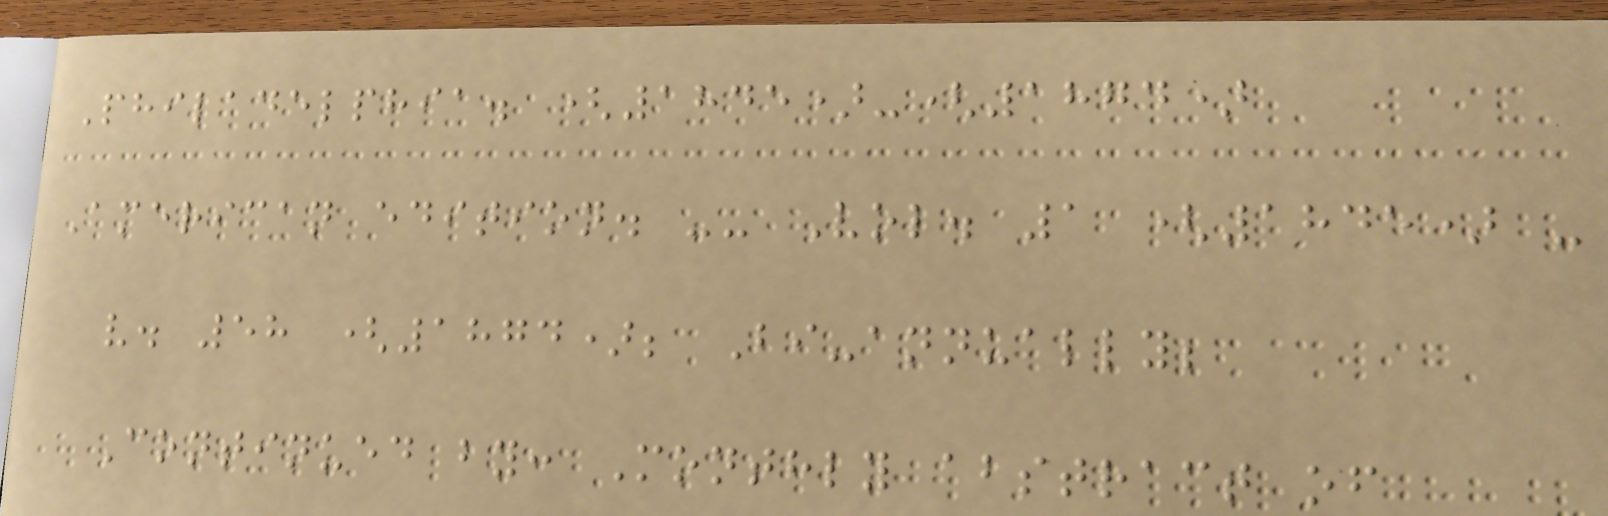Philadelphia. (1845)-(1874)
American edition. -- Vol. 1 (1845) -
v. 58 (1874); Bi-annually;
Continued by: Monthly abstract of
